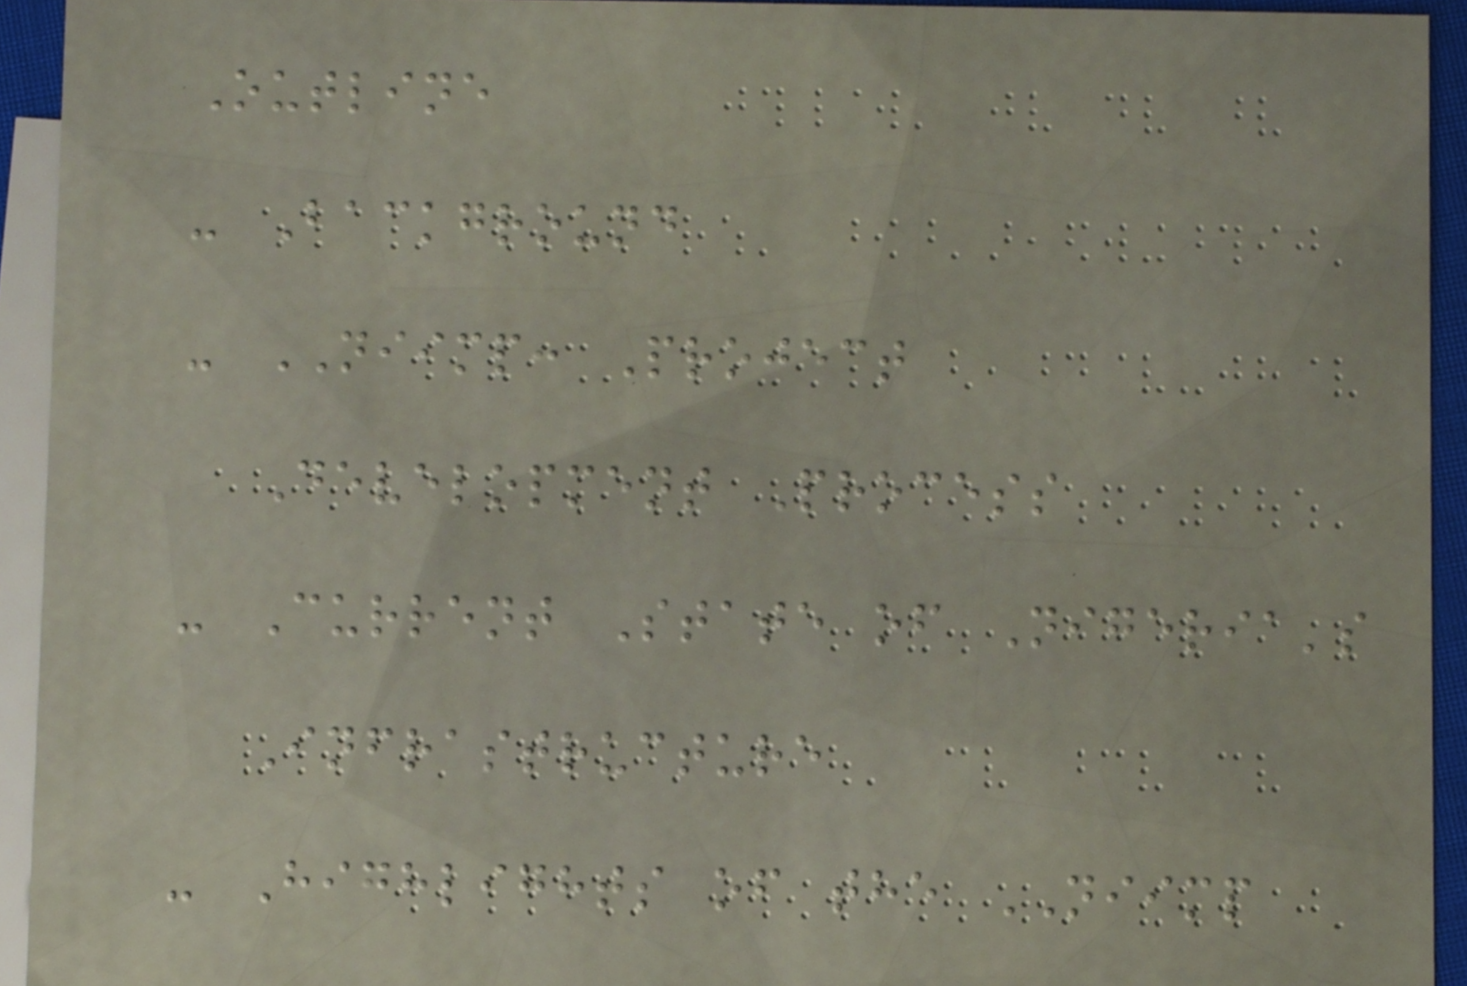Outline
- Background
- NIIMP: Project
Development Process
- Current State of Nigeria's
Infrastructure
- Highlights of the NIIMP
